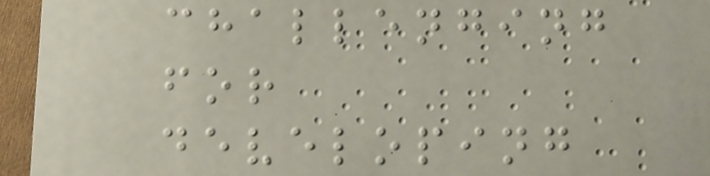challenging
for
developing
